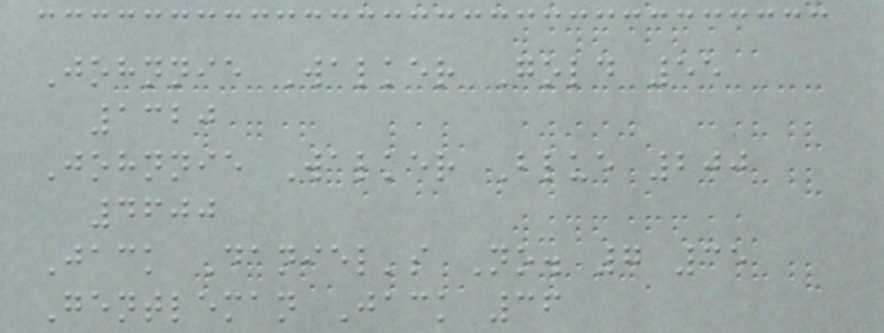Johnnie Walker Gold 55
1320
Johnnie Walker Blue 200
4600
Jack Daniel's No. 7 35
Gentleman Jack 36
